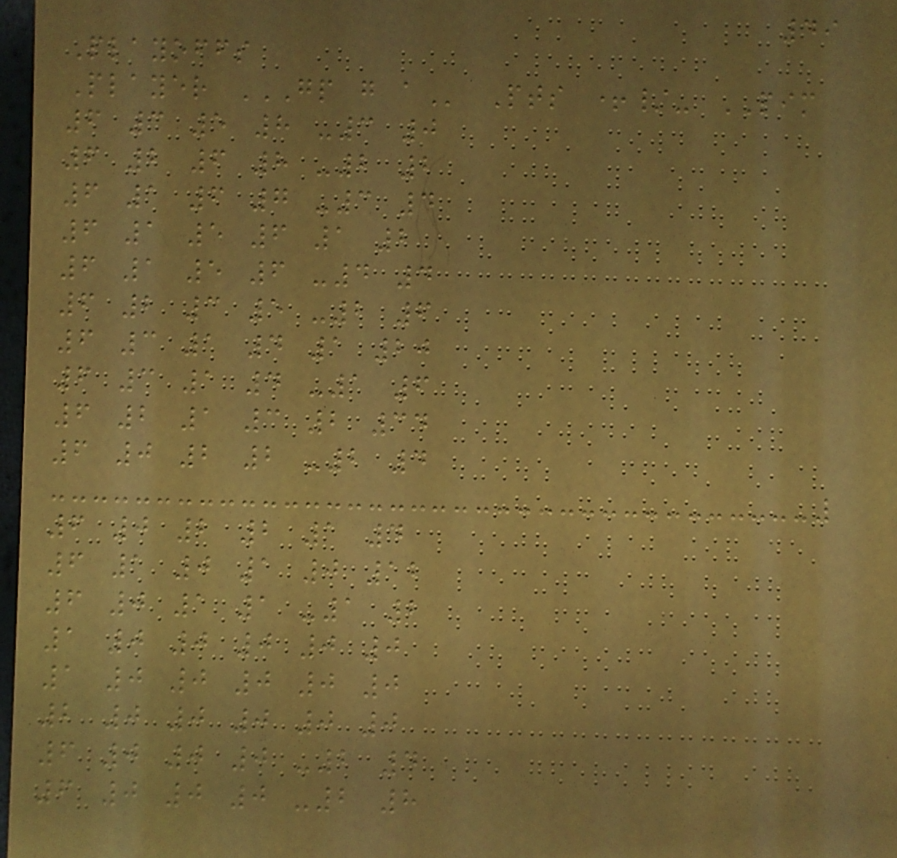49
Playoffs
Player GP G A Pts +/- PIM
6 3 5 8 -3 0
6 2 6 8 -2 2
6 1 6 7 -3 4
6 1 5 6 1 2
6 1 5 6 -4 4
6 2 3 5 -2 6
6 3 1 4 1 20
6 3 1 4 -1 6
6 2 1 3 2 34
6 0 2 2 -2 4
6 0 2 2 1 4
6 1 0 1 0 12
6 0 1 1 -1 2
1 0 0 0 0 0
1 0 0 0 0 0
2 0 0 0 0 0
6 0 0 0 -2 4
6 0 0 0 -2 8
